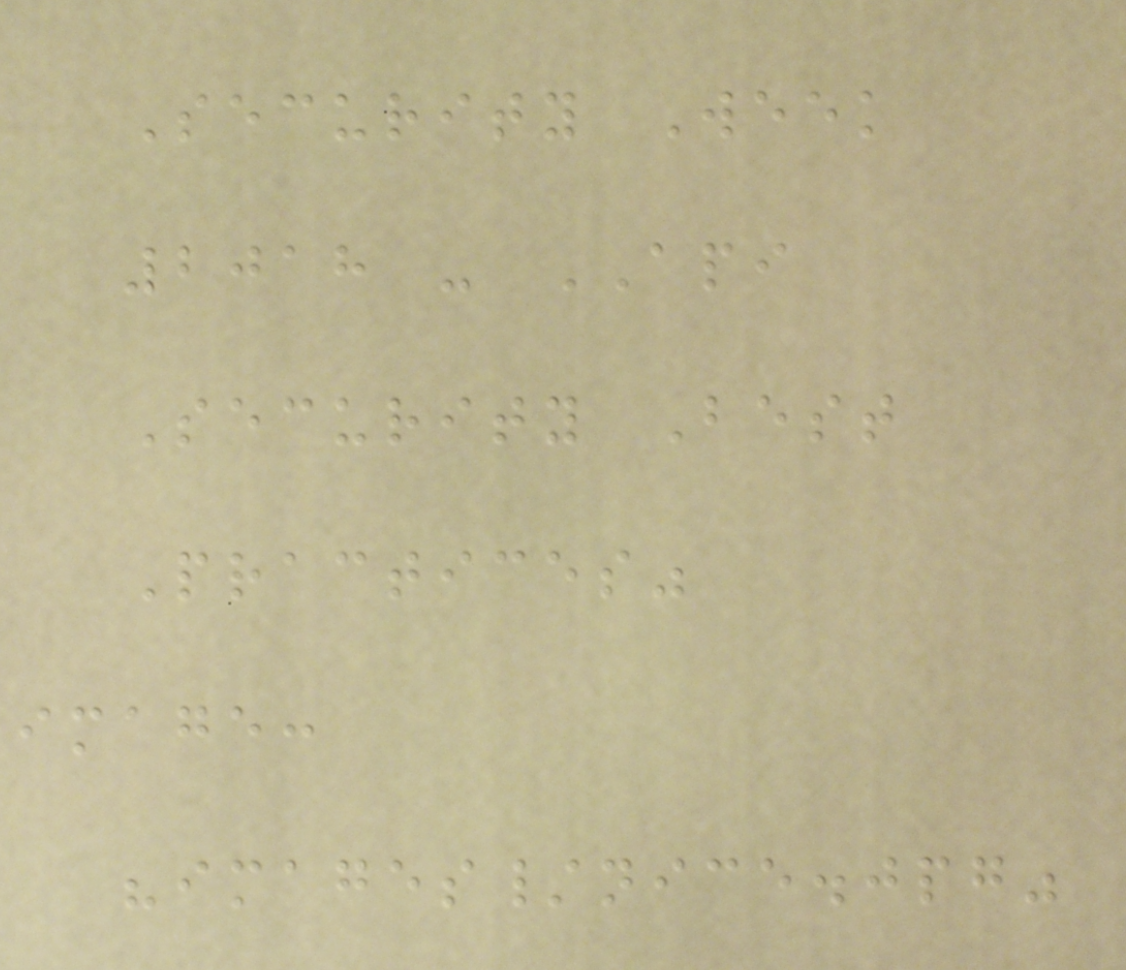Security Week
2018 - API
Security Best
Practices"
image:
"images/nice.jpg"
